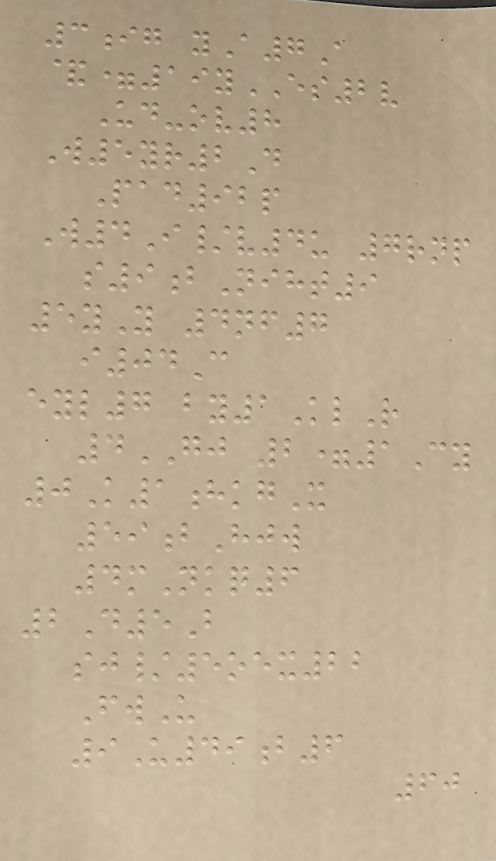3ig yA7A
&=19yES2v
Ud-ov8
W5yr2D
Pad92p
W4I/v4u 7rnp
s9bNiht9
5yY 4nf7
i04C
eyl7 by1KlR
4GJ 2=1Cy
0K1hkgX
59bHjw
4mNkq6
2D5B
sj/5oex22
FwU
9U49b6
60
